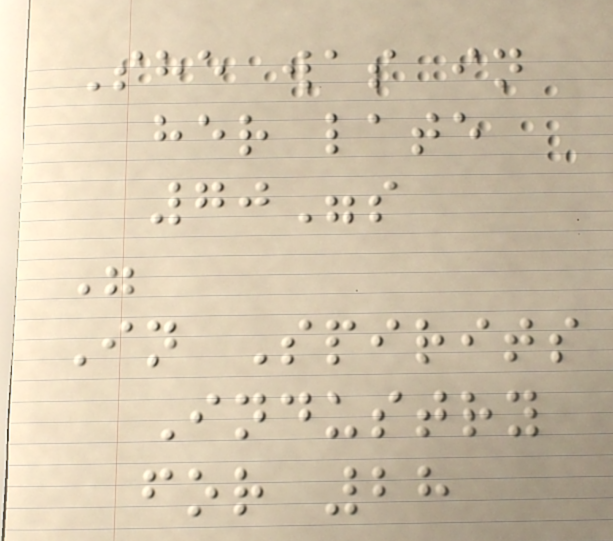She was in
her late
70"s
"
In Spirits
Industry
for 28
